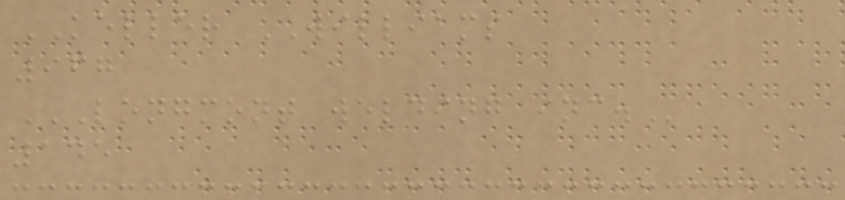KELLER WILLIAMS
967
LONGMONT WELDING INC.
145
